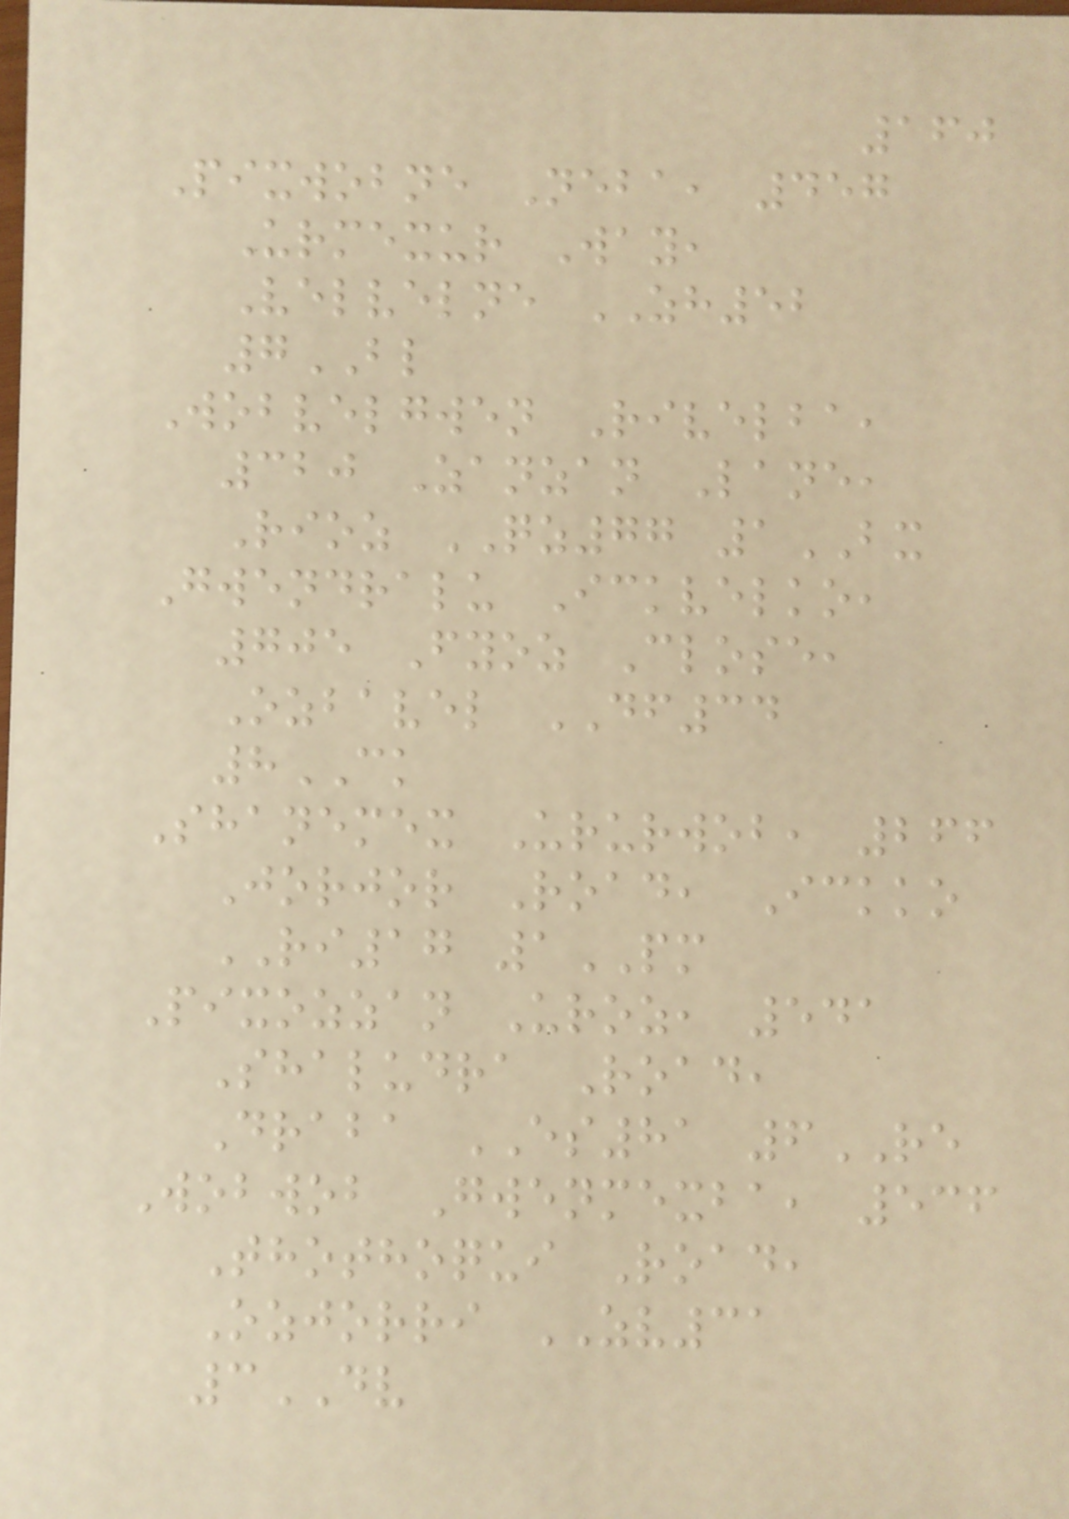160
Pixwobne Neba, 457
Urmexur Way,
Velvelne ZH52
7BL
Wobvelgwen Rivelba,
320 Zanzan Lane,
Rioz QZ77 1BX
Gwendralu Ickvelko,
705 Fyoz Close,
Ozbavel DF34
8CK
Shanemex Ururwob, 266
Jorjor Road, Ickko
RI17 1PM
Pixozzan Uroz, 541
Shaludra Road,
Draba ES81 6RE
Wobwob Gwenmexba, 536
Thothoqui Road,
Ozjorri ZV31
3DV
